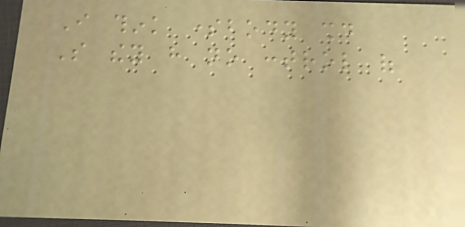I think somebody should
So they have no control of
